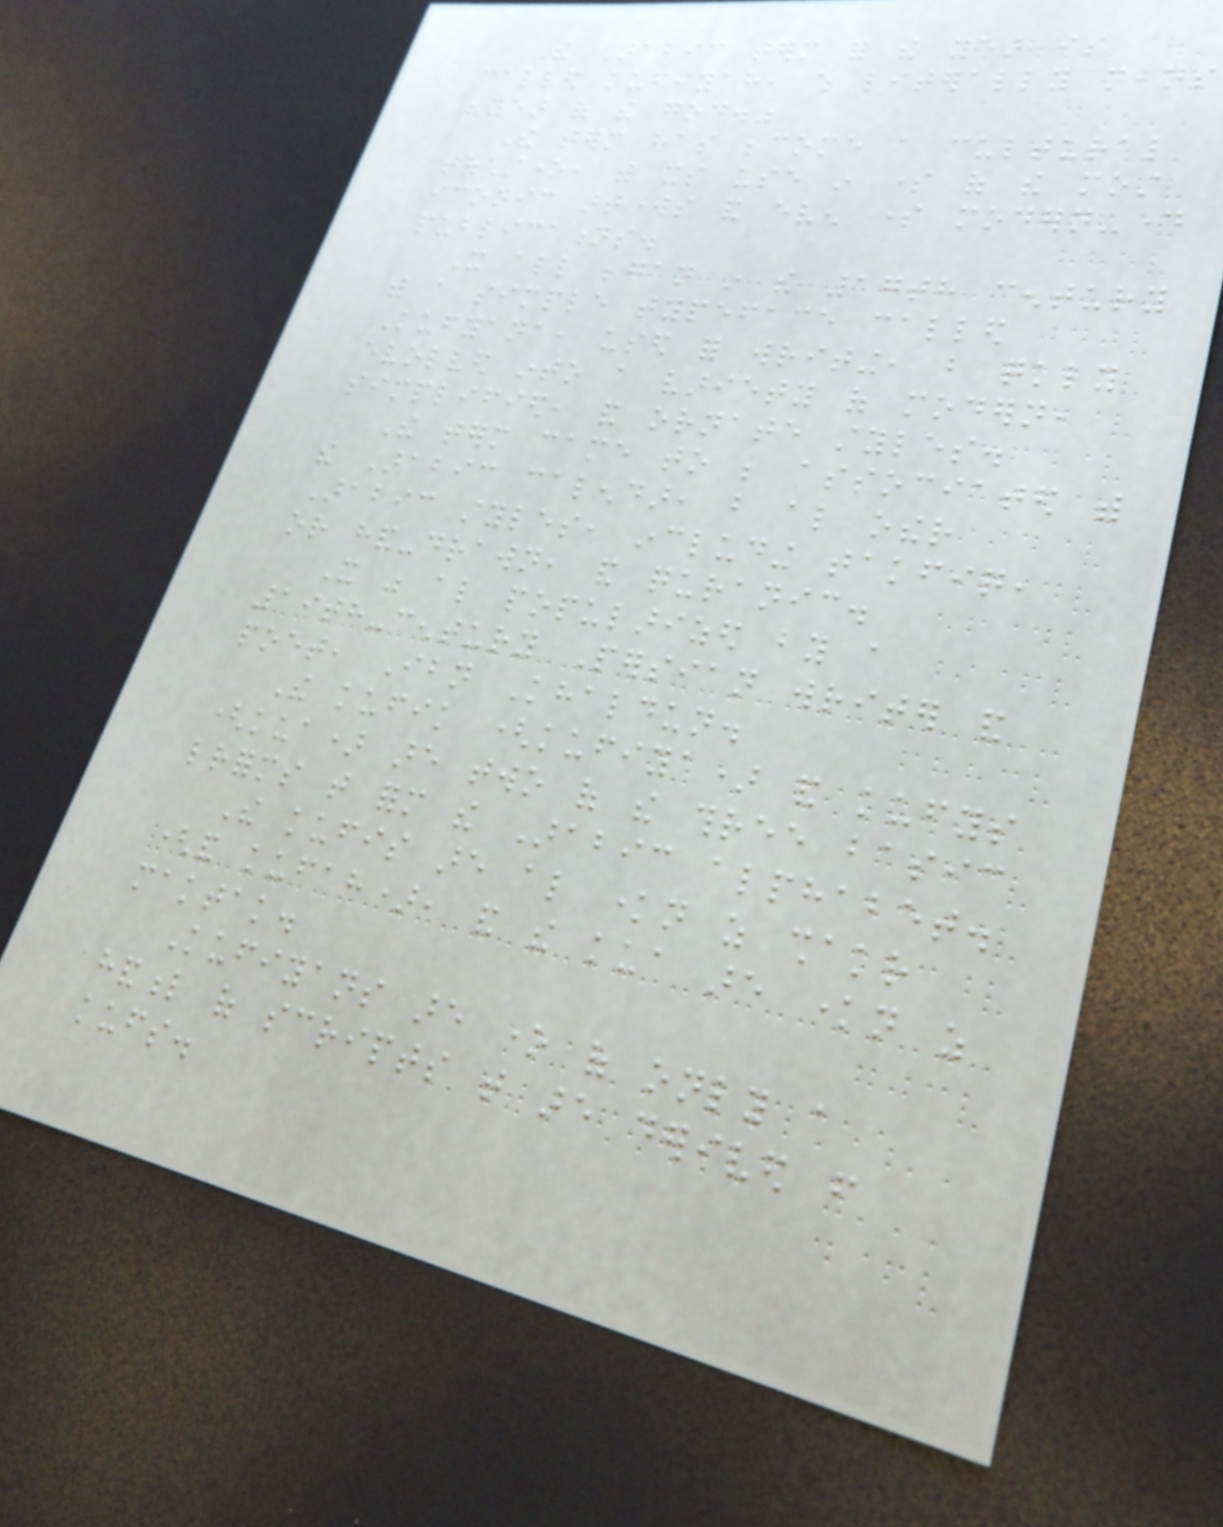The Arabic term for the year is
called kufiyah, which literally means
"year of the god."
The term has become a cultural
touchstone, with its use in some of the most
iconic artworks and even some modern-day
publications.
It all began in the 17th century
with a simple typeface called
Kufyana, used for writing, but quickly
evolved into a variety of modern,
simplified, and ornate styles.
The term came to be associated with
the Arabic calendar, but also other
Arabic styles, including takfiq,
or hand-drawn, and quranic.
It was also popularized by a
19th-century Persian writer and
poet, Ibn Khaldun.
The kufik (kufiya) and kufys
(kua) are two of the three basic
letterforms that form the Arabic alphabet.
The kufis are also known as shakr
(and kufah), and the kua are known as
maktak.
Kufiyans are one of only a
handful of scripts that are derived from
kufs.
